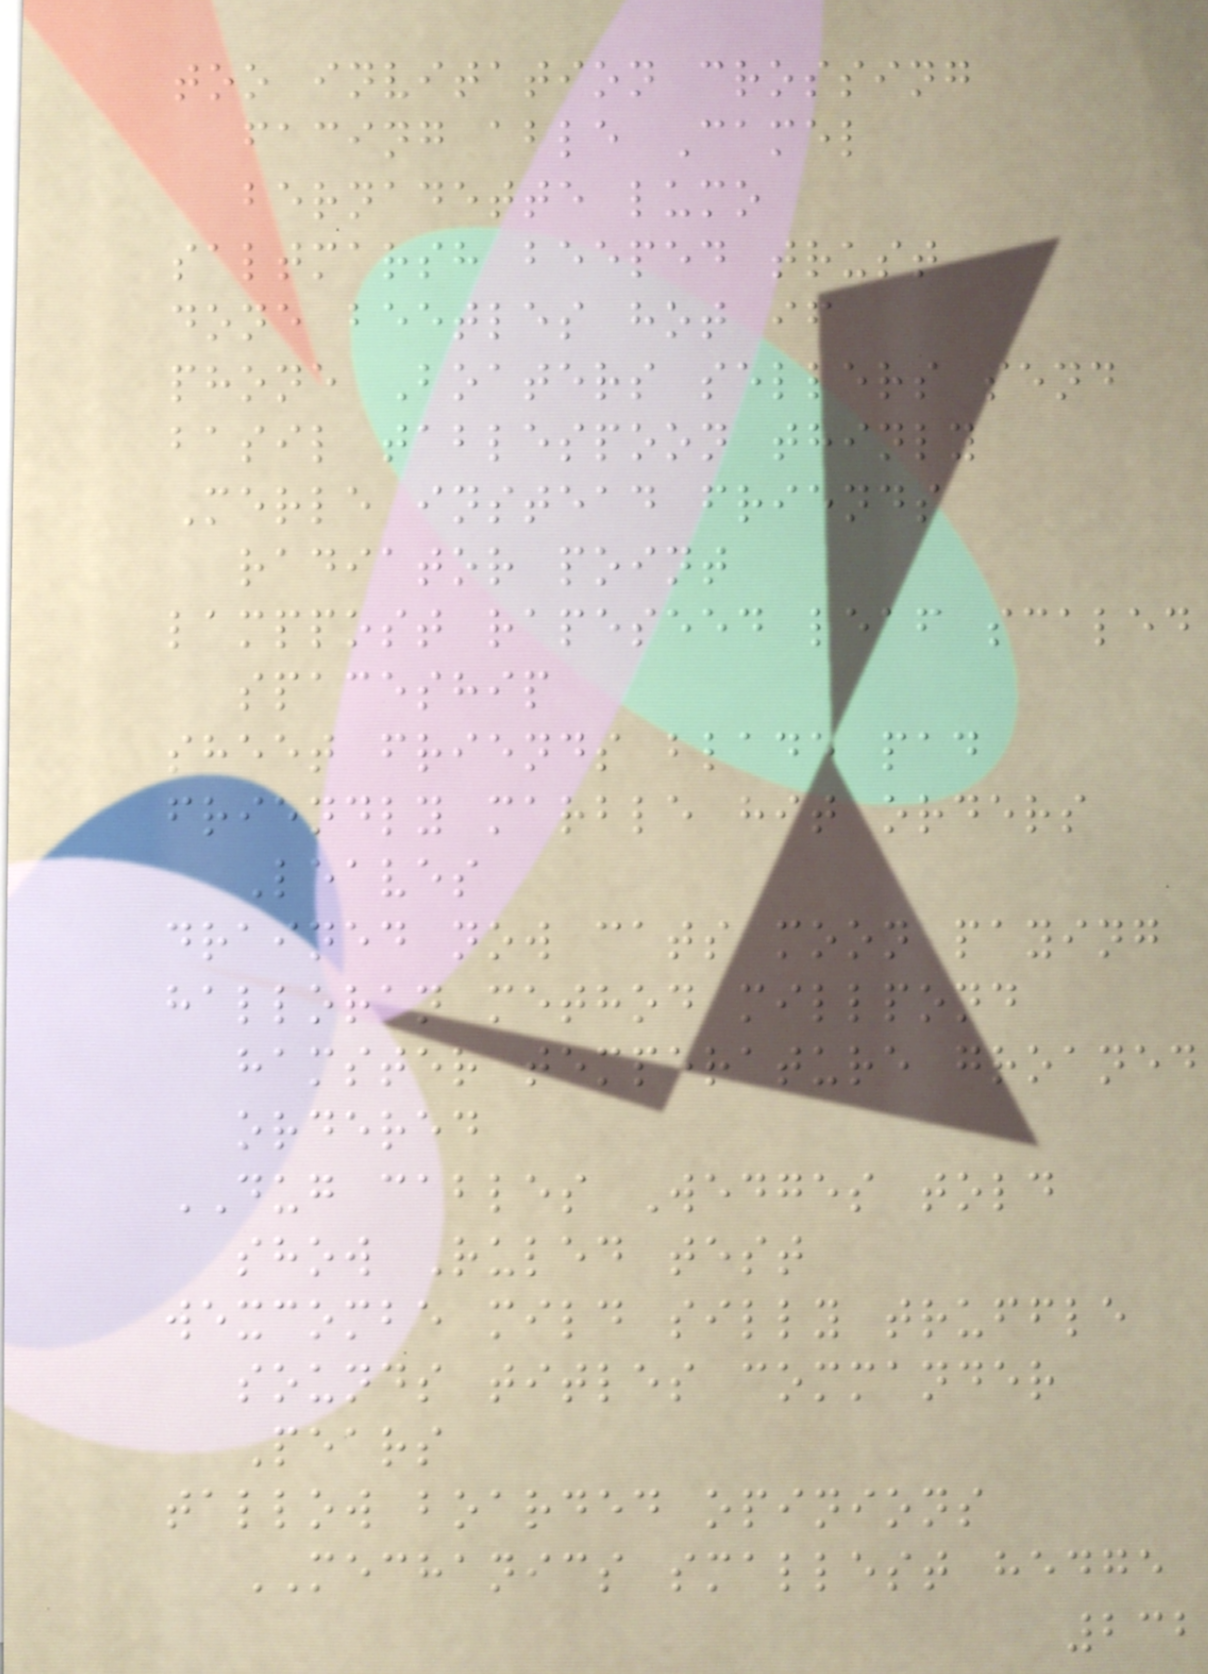too invitation crossing
facing able Camel
bernadette lumo
saltmarsh beeped trust
done beetles hot if
phone Boaters sellers send
basil tablespoon thinly
Merle instead friends
radiator point
lamppost rapeseed leaf scaled
spaceship
sheet friends blade pad
friendly marble hit orders
Leaves
drained now cats moon paying
halloran method millpond
hamster temperature groaned
ordered
DUG cables Wedges told
show Ruled test
wexcombe mild silly truffle
sounds titles commander
Pears
tallow boarded opinions
MECHANICS smallest hedge
232
